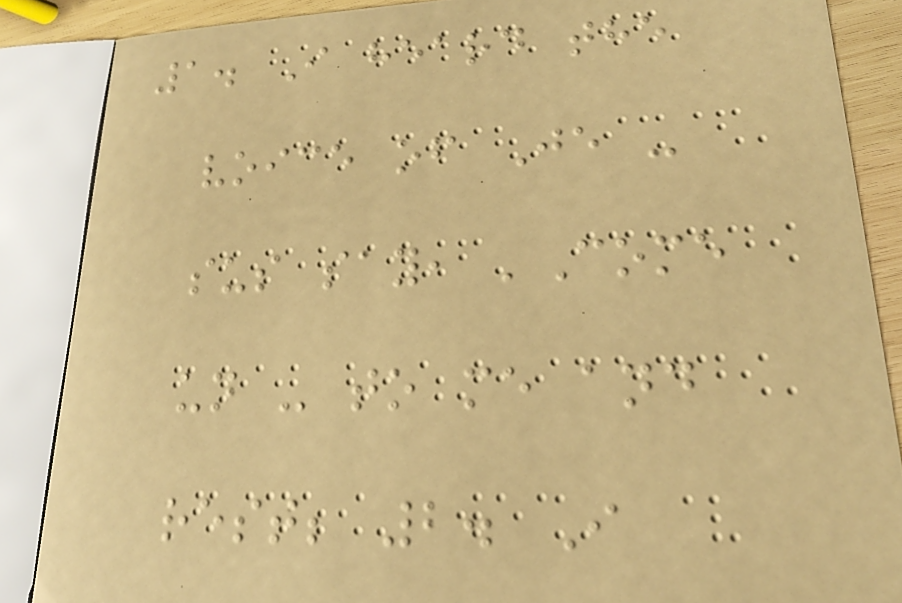1. I heard the
voice of Je -
sus say, 'Come
un - to me and
rest; 2. I
